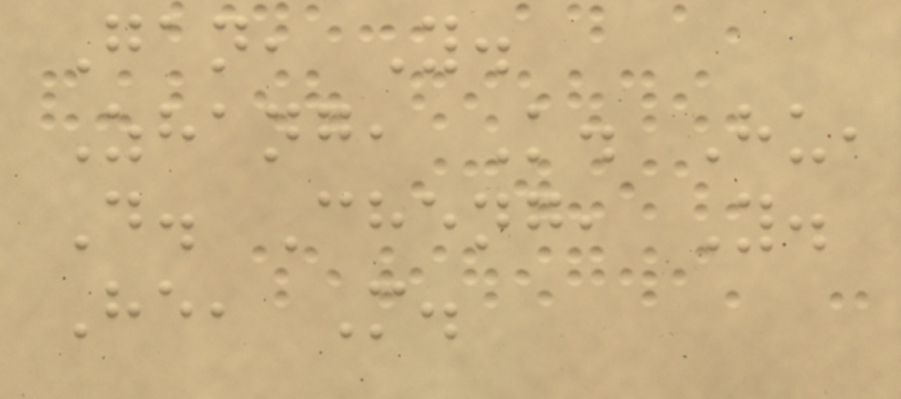Gan, Y.
Zhang, K. Hu,
D. Cheng, Y.
He, M.
